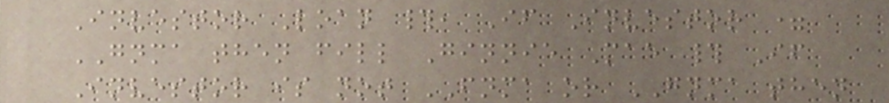Investor Loan #, If Investor =
GNMA then fill Ginnie Mae # If
Investor is not FNMA or GNMA then
